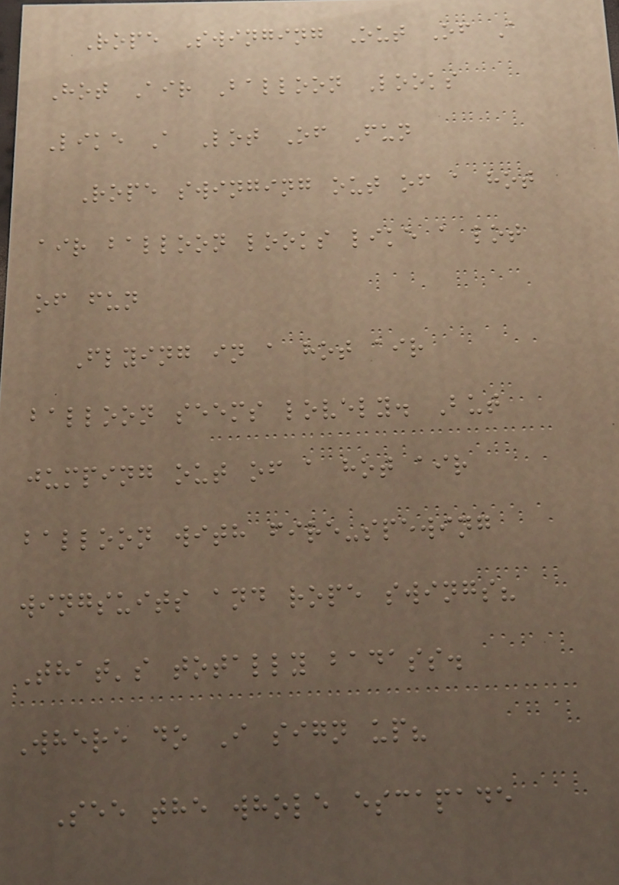Rope Swinging Out Of A
Hot Air Balloon Looks
Like A Lot Of Fun
Rope swinging out of a hot
air balloon looks like a lot
of fun
Flying in a hot air
balloon seems lovely. But
jumping out of a hot air
balloon with fire-spewing
wingsuits and rope swings?
That's totally badass.
Where do I sign up?
See the whole escapade
